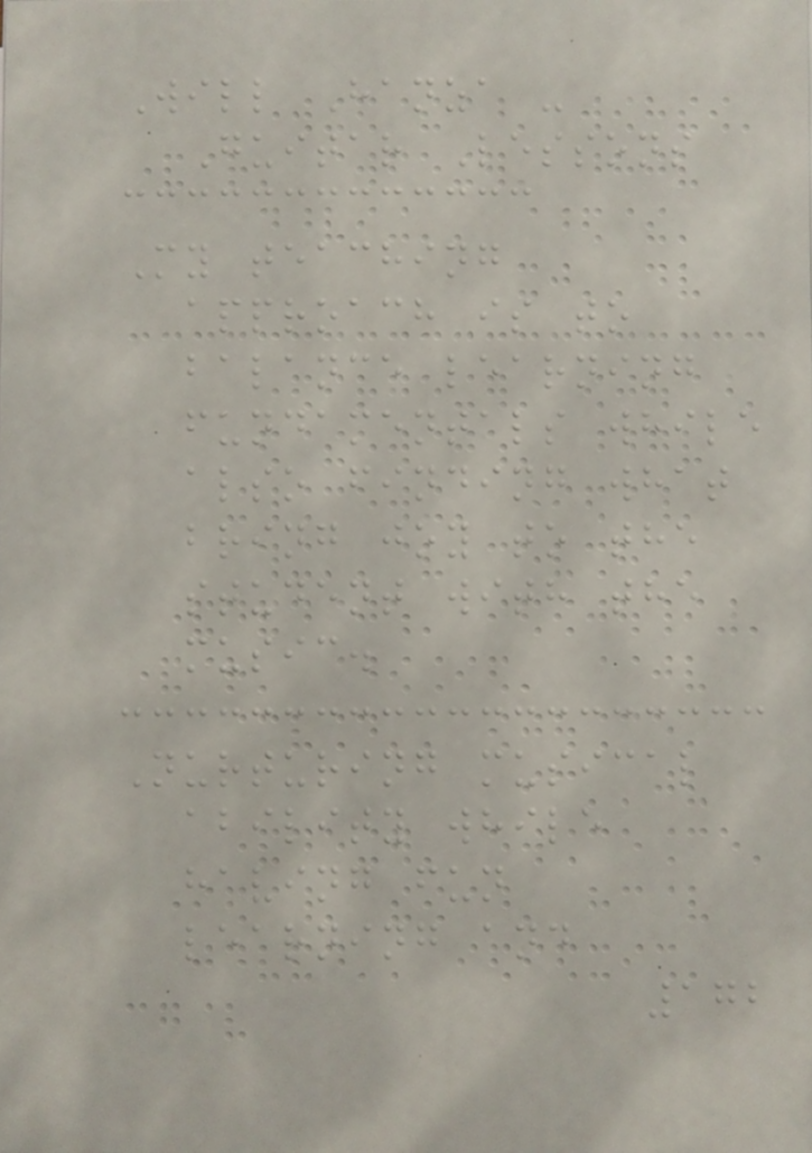Will Hanza -
Guitar Lessons
My teaching
approach is to
balance learning
fundamentals while
also finding what
bring joy to the
student with the
music.
Nurturing musical
ability while
having fun
learning and
172
